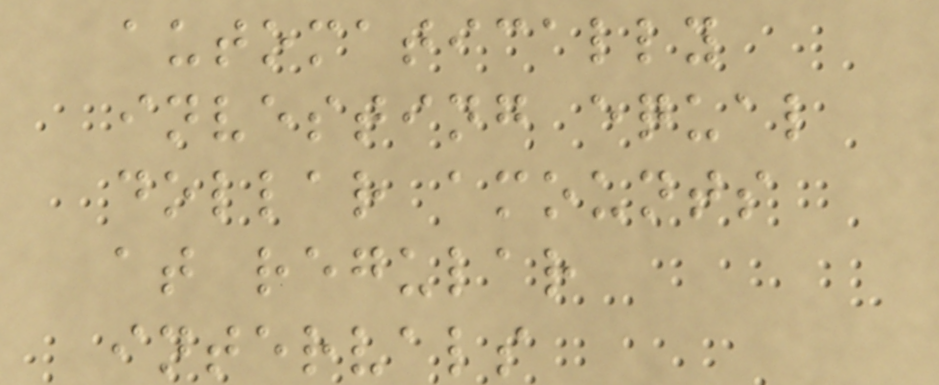automatically
investing equal
dollar amounts
at regular
intervals
